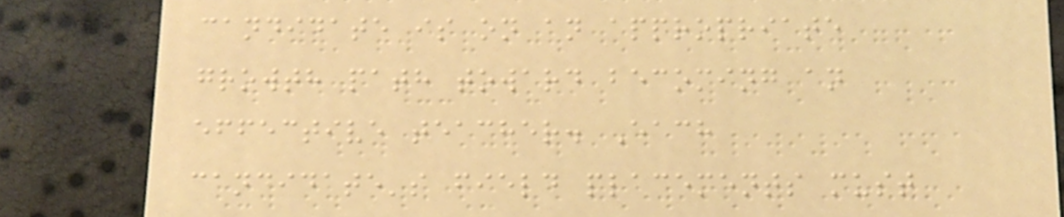candidate is on an appropriate
growth path toward becoming an
effective teacher. Each
candidate's field placements must
